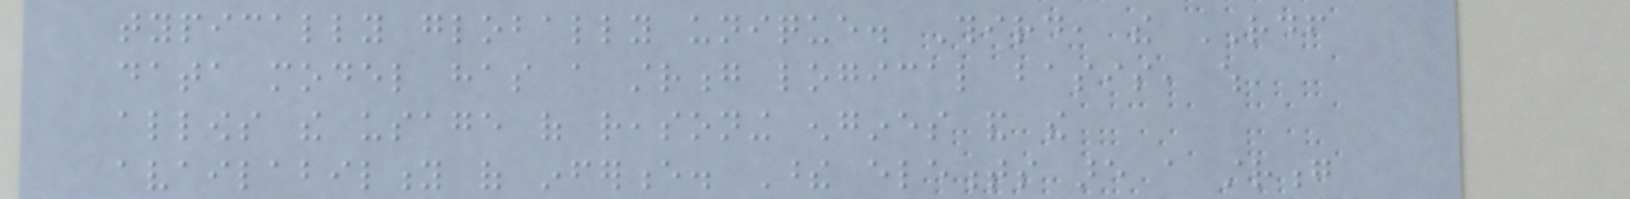typically globally unique. Third, the RDF
data model has a strong logical basis, which
allows the usage of reasoning engines and the
availability of inference. These elements are a strong
